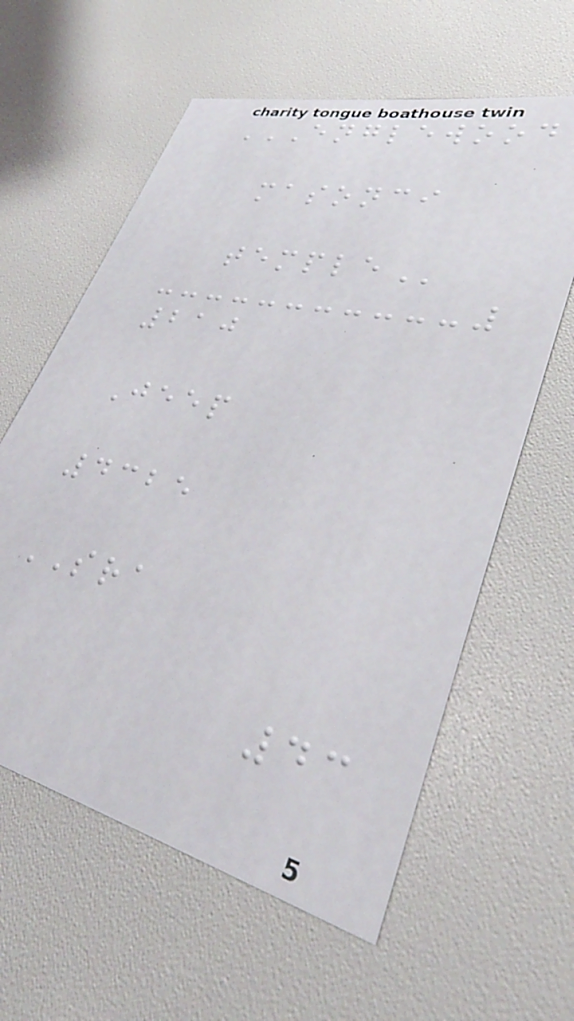ENGLEWOOD
MASONCI
TEMPLE
210
Jeep
4325
SRA
43
